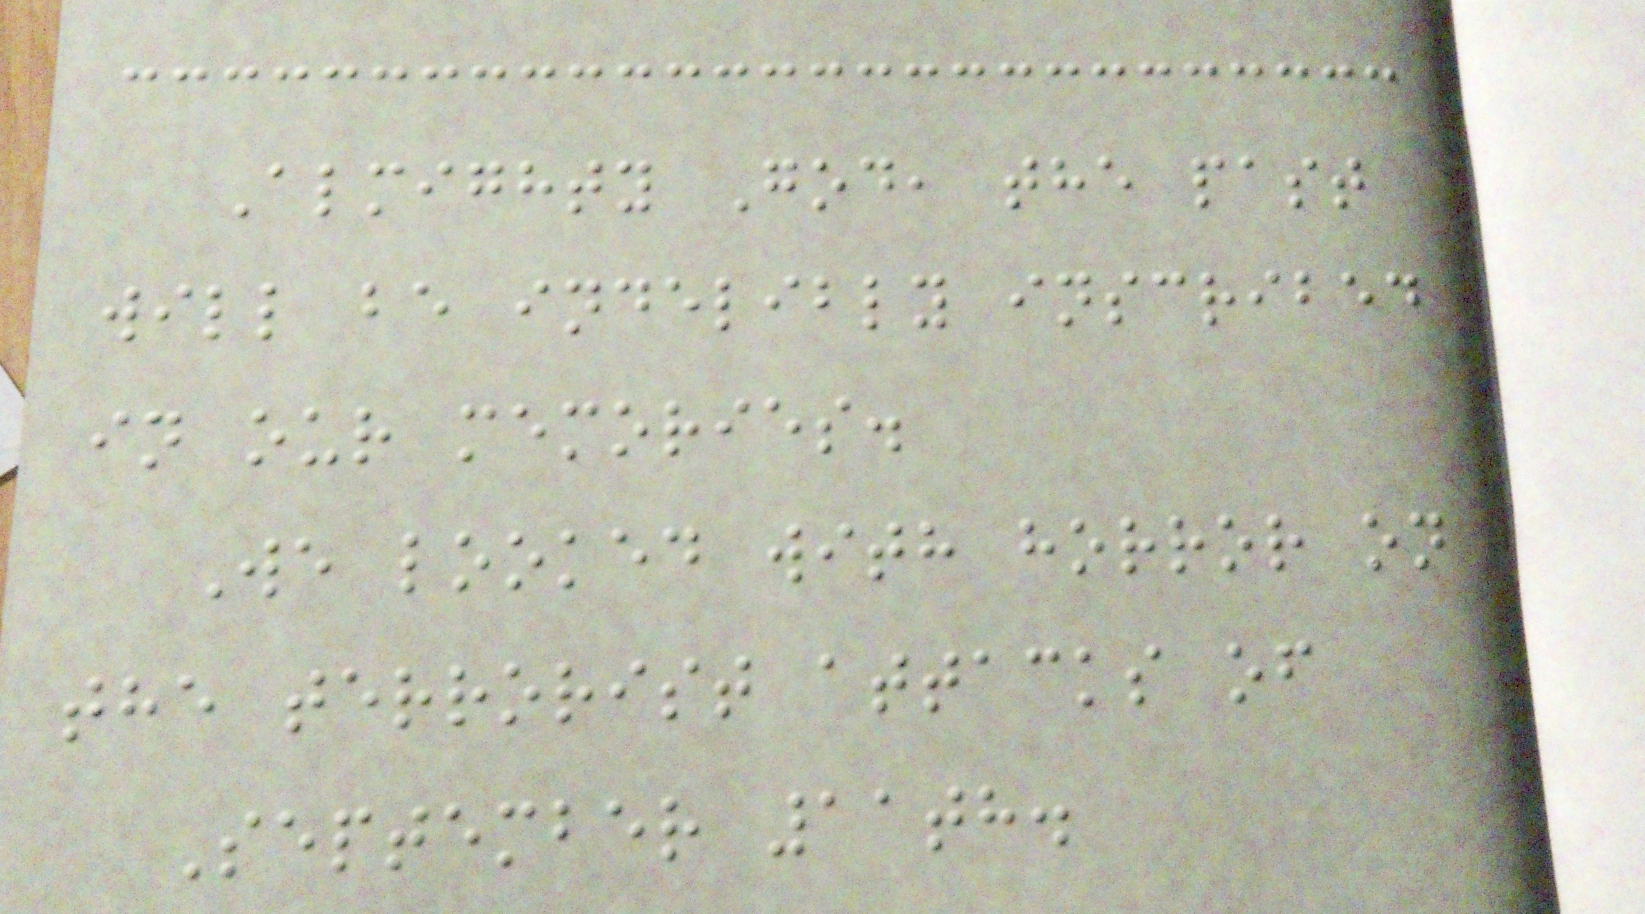Almighty God, the past
will be indelibly inscribed
in our memories.
We looked with horror on
the terrorist attacks of
September 11th.
